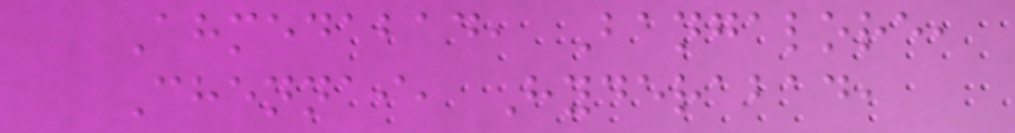Ahmedabad, Bangalore,
Chennai, Hyderabad,
